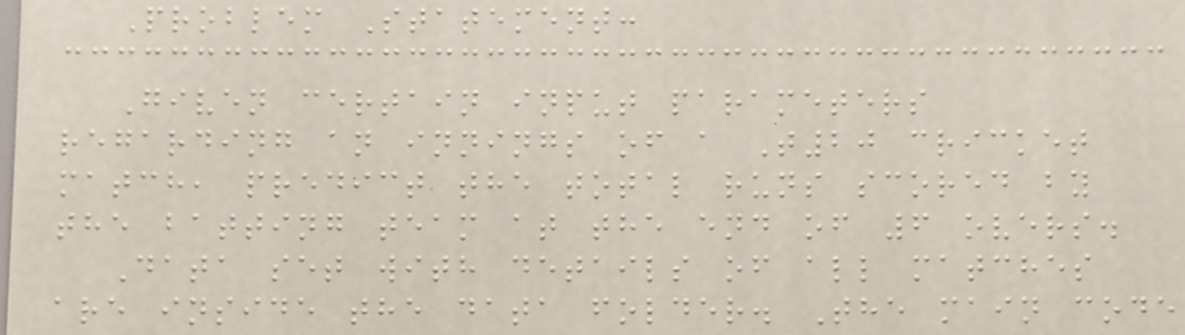Problem Statement:
Given certain input parameters
regarding an innings of a T20 cricket
match, predict the total runs scored by
the batting team at the end of 6 overs.
Data set with details of all matches
are inside the data folder. The main code
